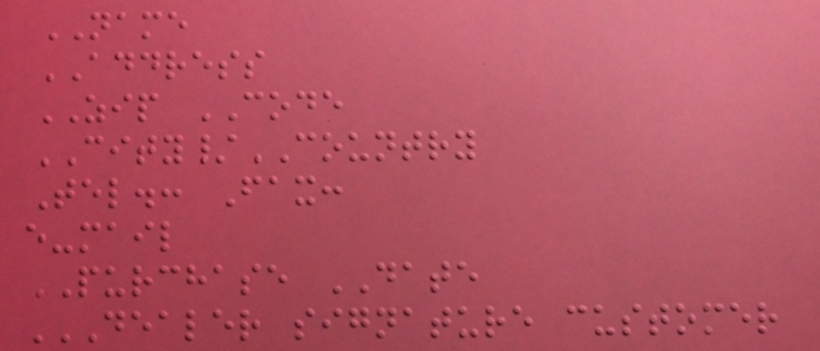NAME
ADDRESS
ZIP CODE
CITY/COUNTRY
Tel.: Fax:
e-mail
PURCHASE DATE
DEALER SIGNATURE CUSTOMER
